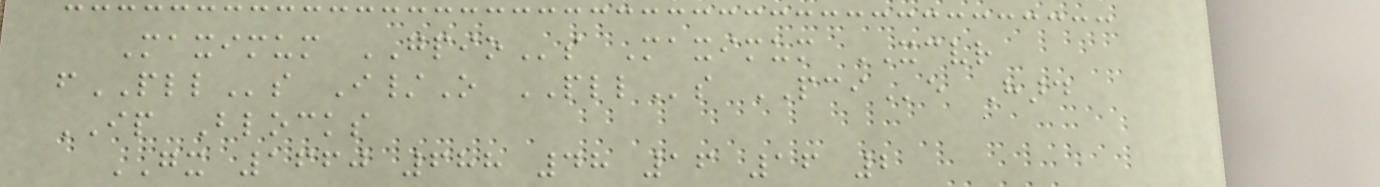Maximum GPIOs Maximum XCVR
fPLLs I/O PLLs PCIe Hard
IP Blocks
GX 1660 688 48 16 16 2
